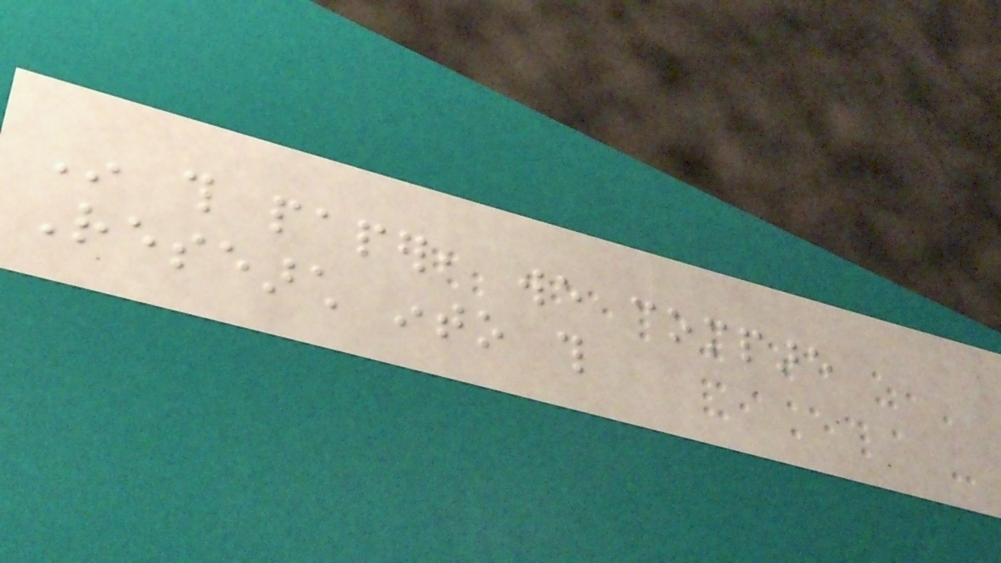In this paper, we compare
Research into this
